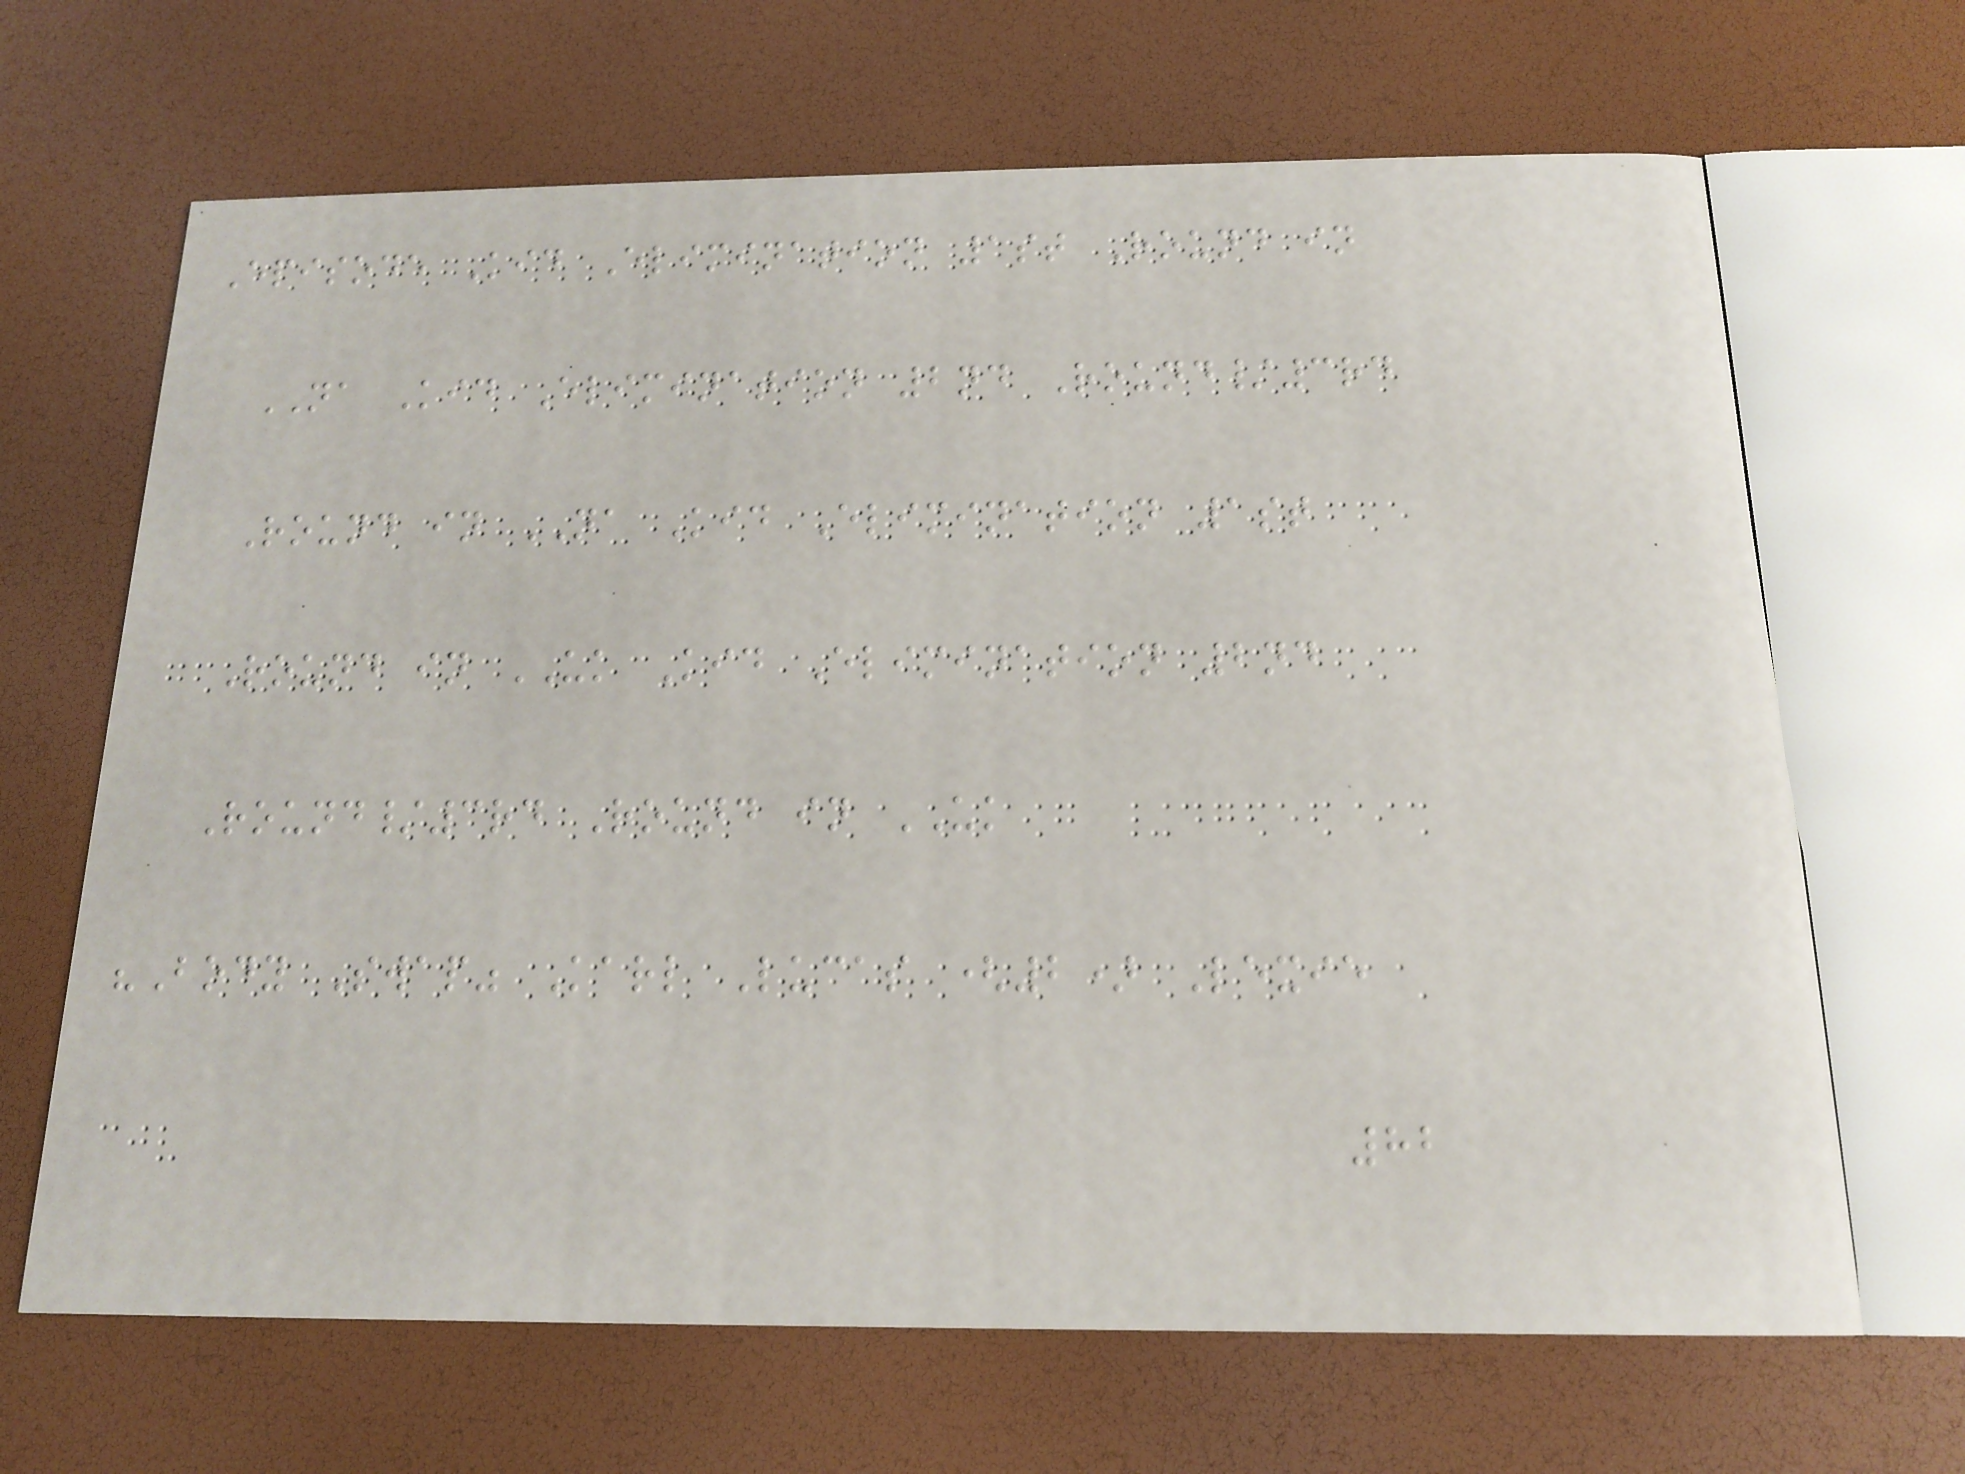Episode Kid Elimination 1st Round in
NA Kid Elimination 2nd Round/3rd
Round in NA Kid Elimination 1st
Round in UK Kid Elimination 2nd
Round/3rd Round in UK
"Body Swap" Karl Lucas (2) Lexie
82
